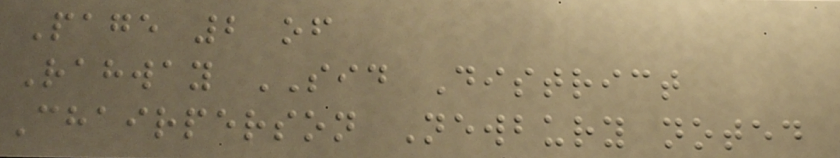Page 2 of
Rahway SID District
Chairperson Newbury noted
